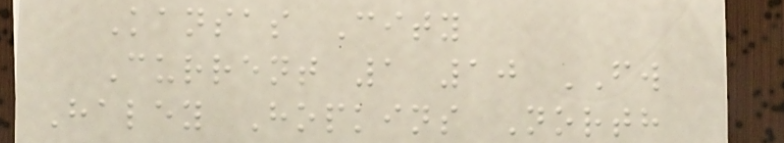Kansas City
Current 1 10 FW
Haley Hopkins North
